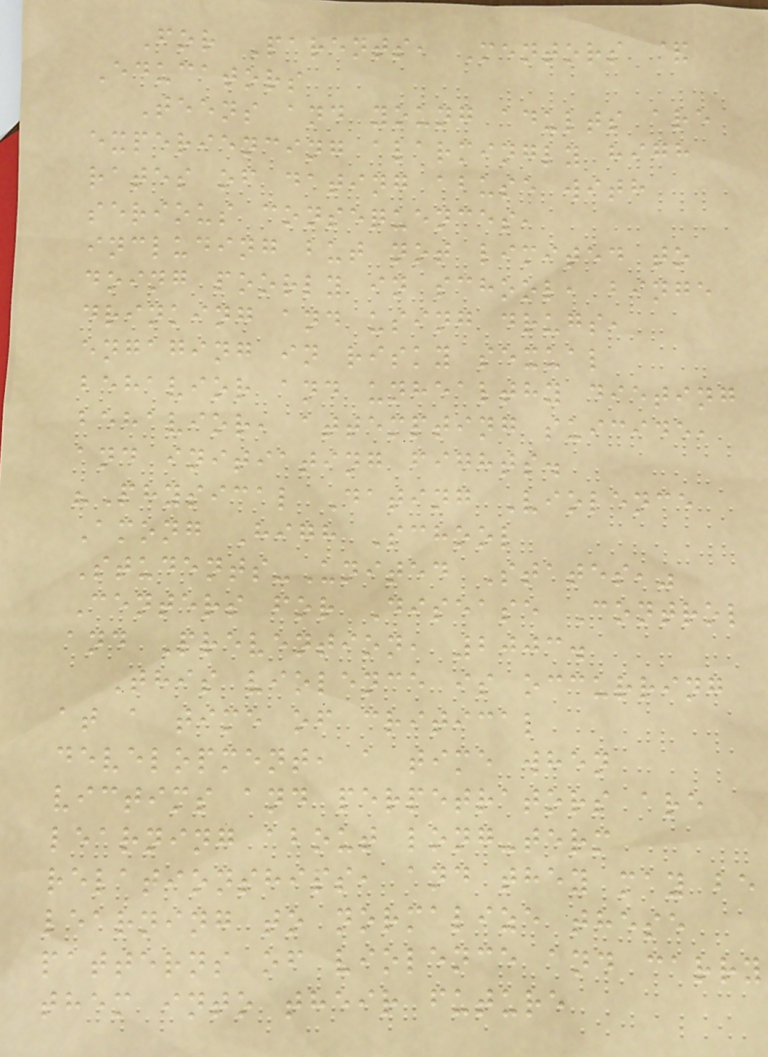For Parents, Mentors &
Educators
Teens and young adults are
experiencing alarmingly high
rates of dating abuse with
serious consequences,
including but not limited to
doing poorly in school, binge
drinking and using drugs,
engaging in risky sexual
behavior and unhealthy dieting
behavior, attempting suicide,
and initiating fights.
"Physical Dating Violence
Among High School
Students-United States,"
Centers for Disease Control
and Prevention, 2003.
This violence is occurring
at a time of critical
development, a time when
victims and perpetrators are
learning about long-term
relationships, and they may be
learning to normalize these
patterns of violence and carry
them into their future
